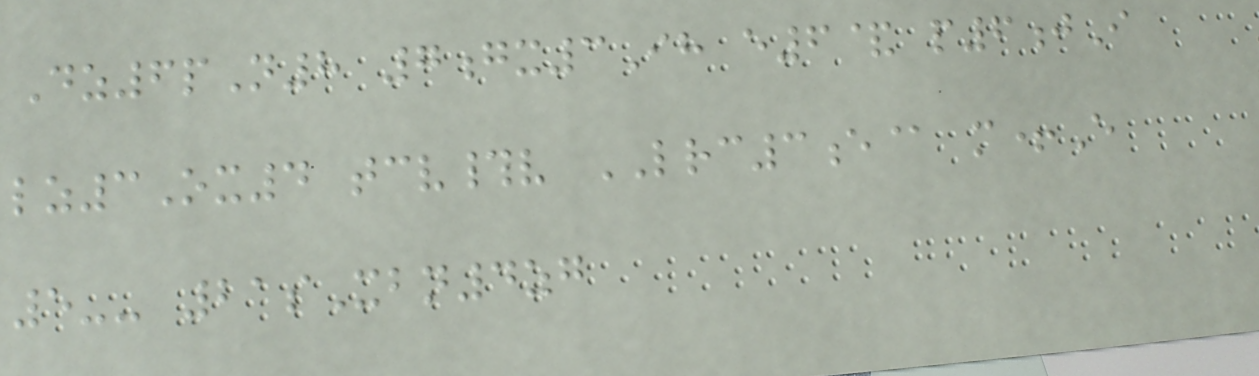Dz6pN8 7gx3Ih e6& p6jI
lz3Ox4 tcv#v LRC3e@ m+E
5-- 21sXbn4zg
